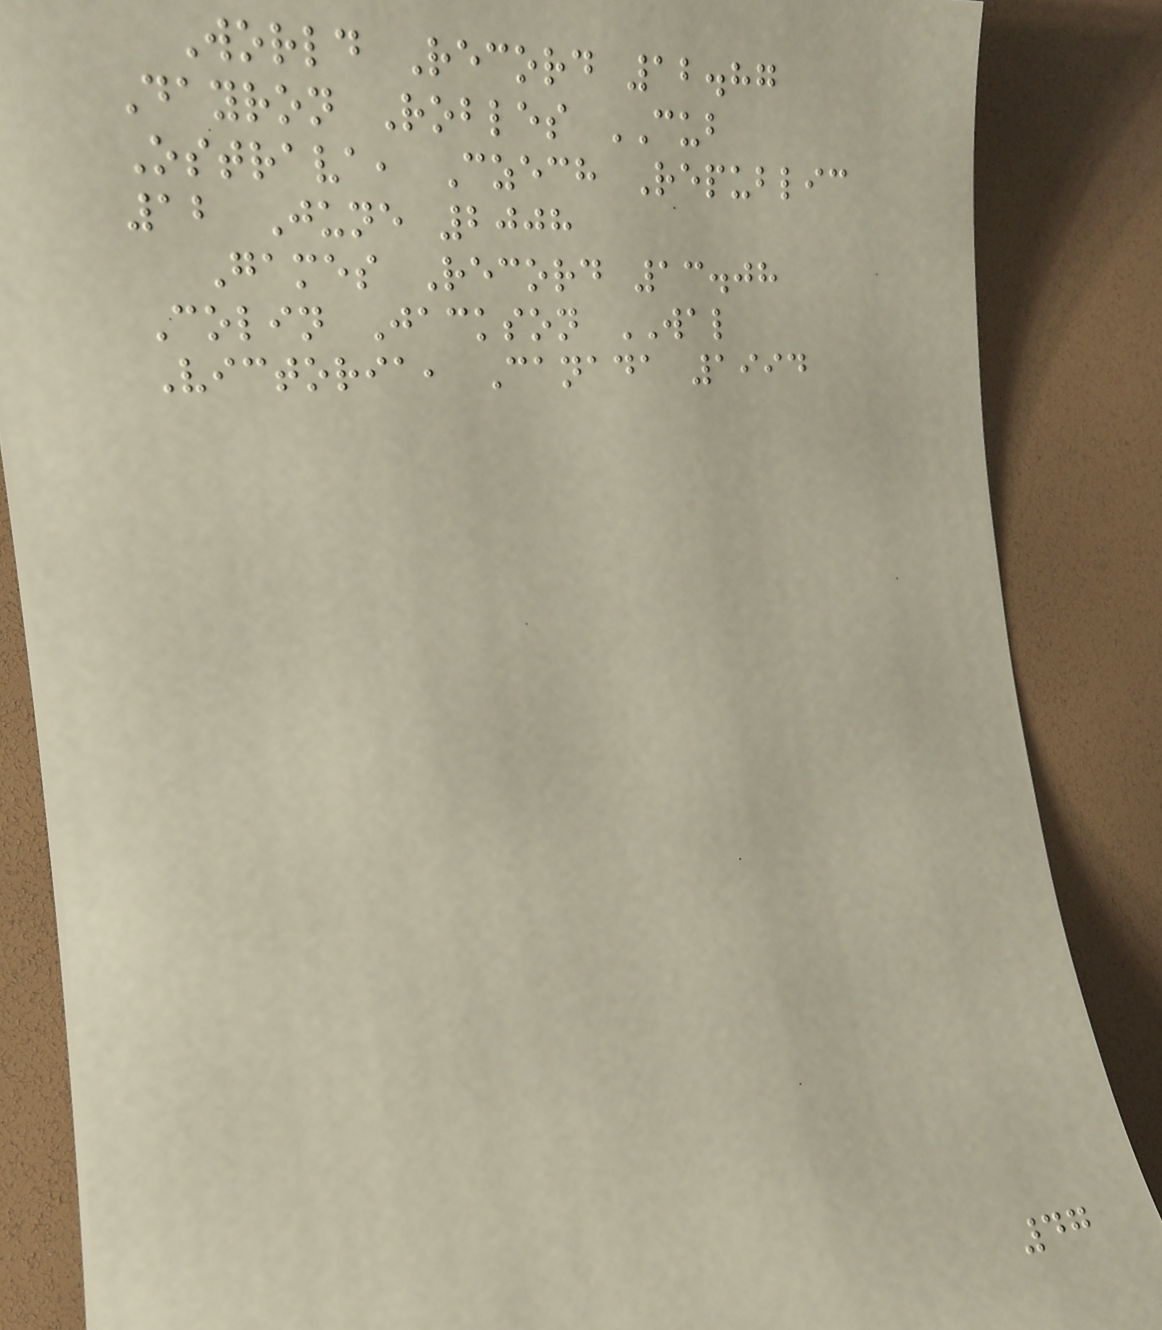World Record 12.87
Dayron Robles CUB
Ostrava, Czech Republic
12 June 2008
Games Record 13.08
Colin Jackson WAL
Victoria, Canada 1994
47
